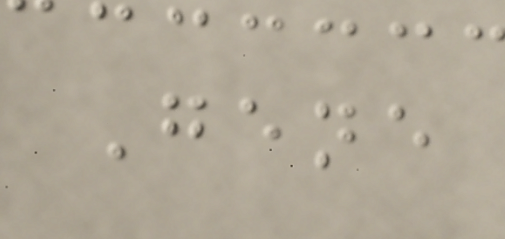Gene
